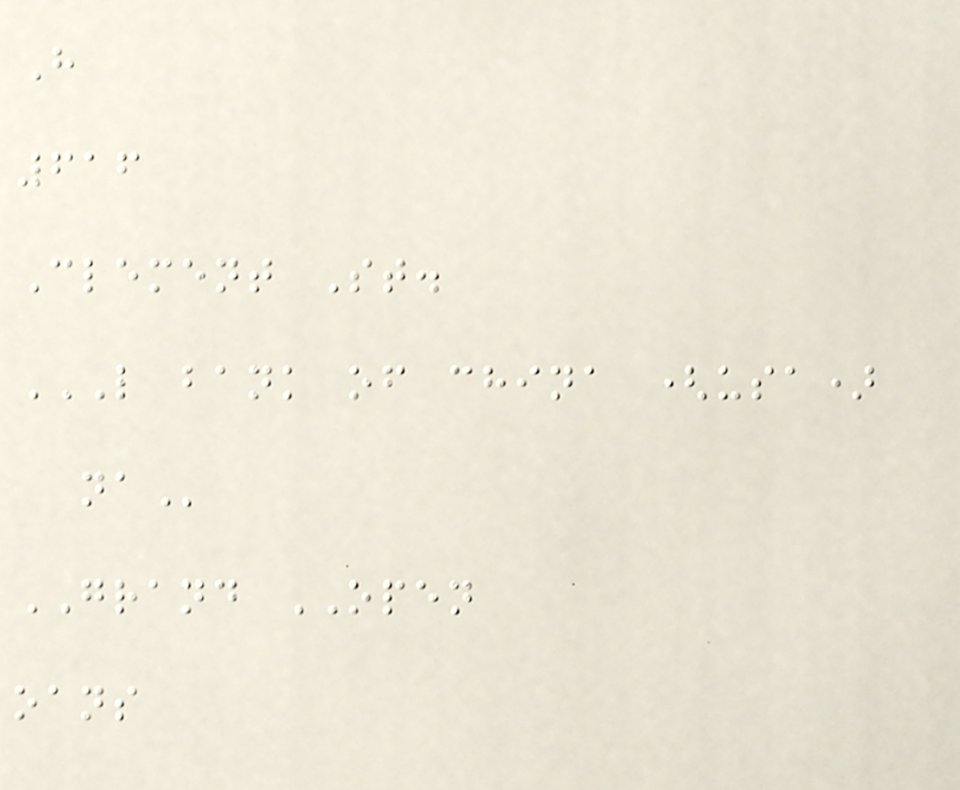H
616
Clement St.
L BANK OF CHINA (USA)
NA
GRAND OPEN
oans
